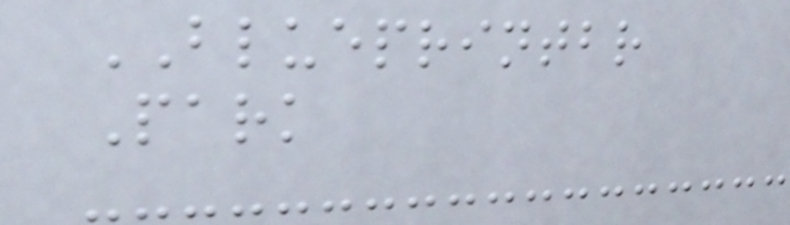BLUEPRINTBR
Park
